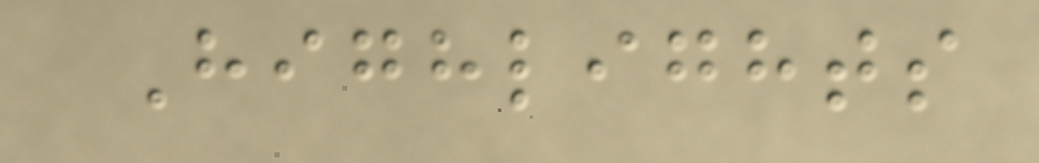Highlights
